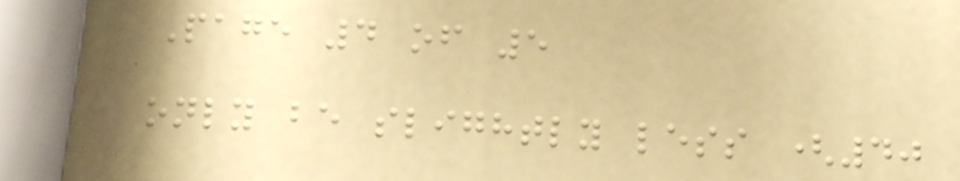Page 4 of 5
only be slightly less (40
